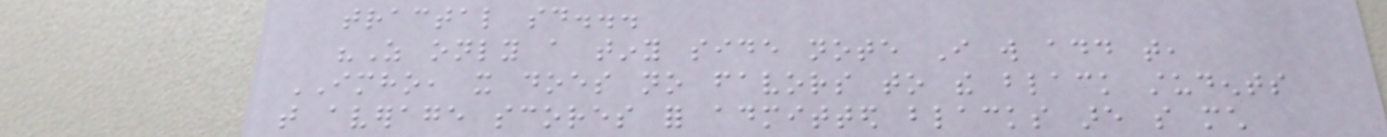tractal said...
"As only a tiny side note I will add that,
IMHO, it does no favors to the black students
that average scores for admitted blacks are so much
